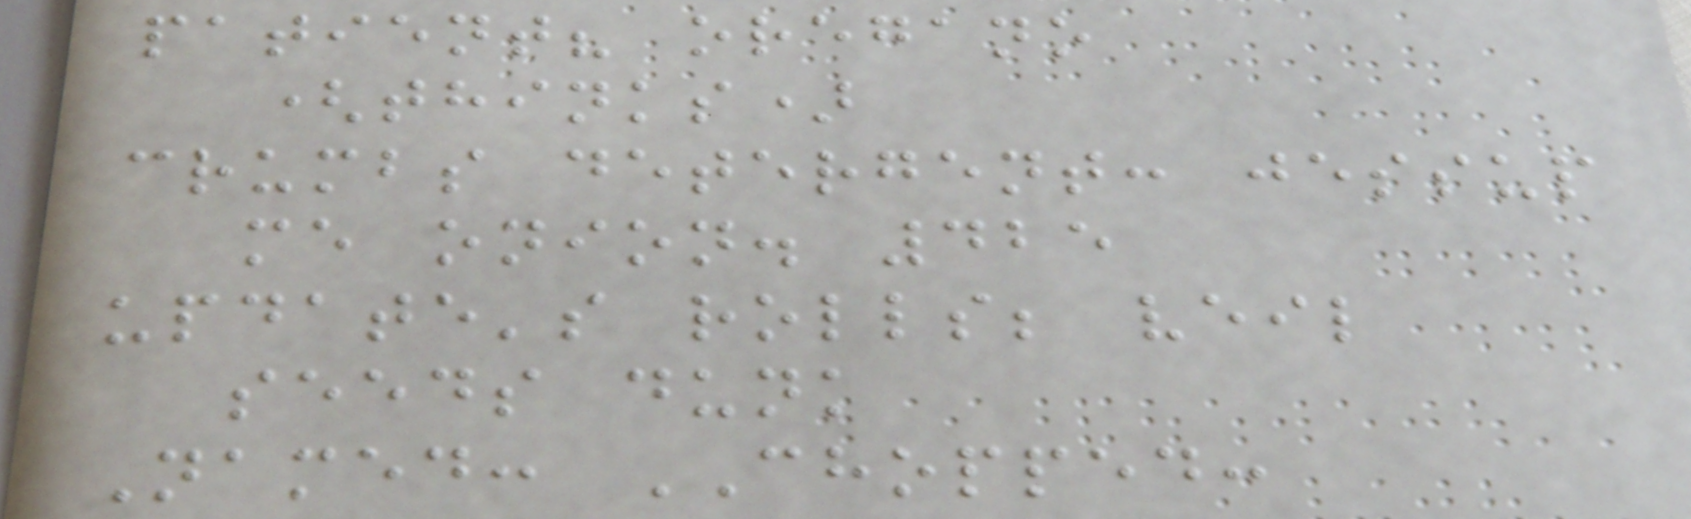patient? oregano
(thinks)
crumbs detergent: jessup
me onion. 425
update's rolls; veil
seeds dunk
Named: CHOPPED:
